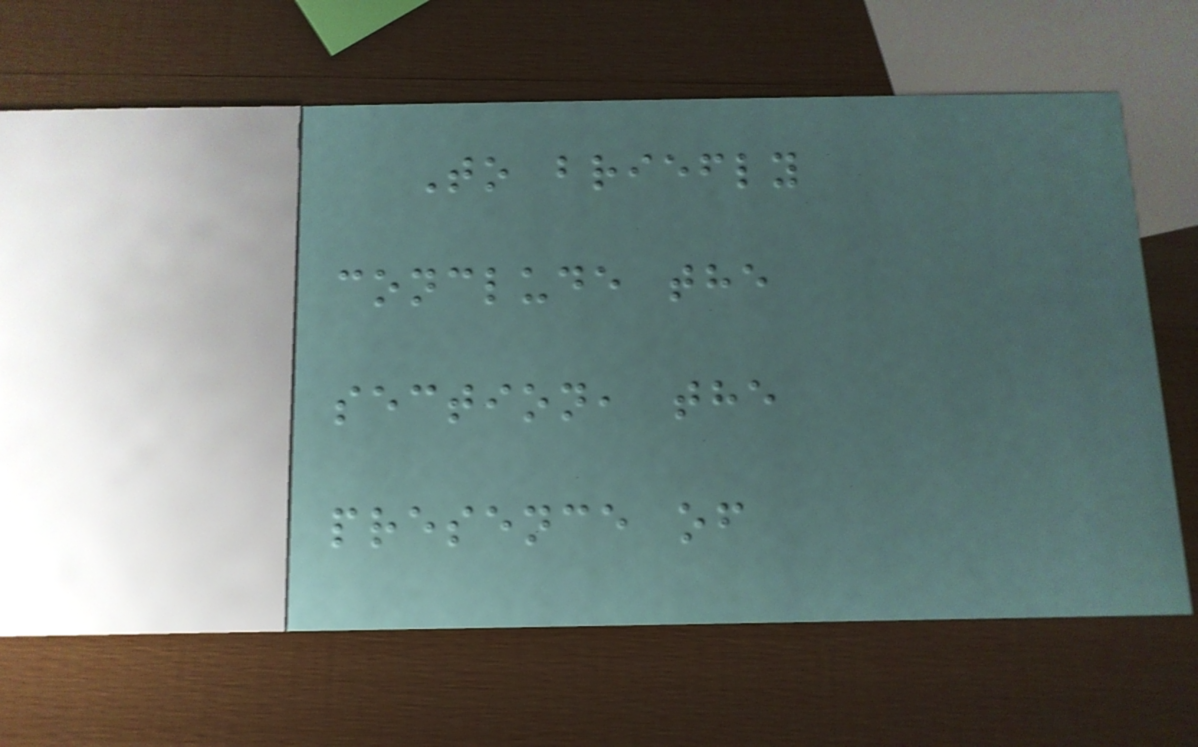To briefly
conclude the
section, the
presence of
